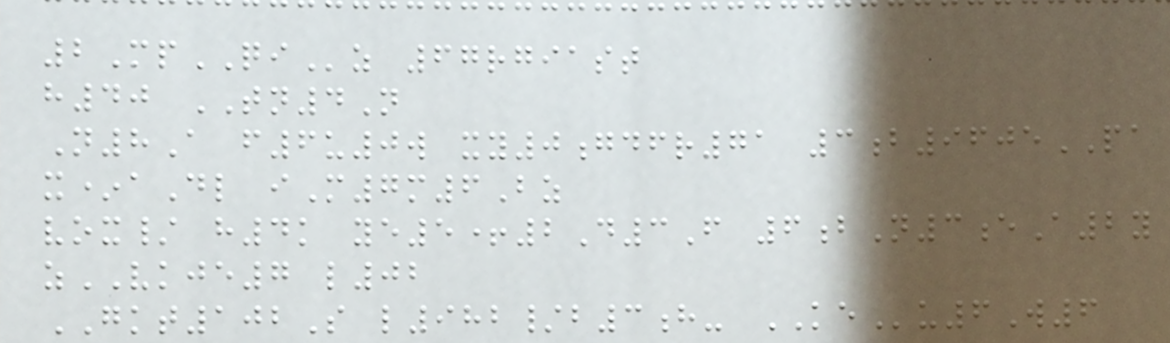2MpQIz 67rgiast
h40 TN4N
N8A f6u0w xy0gdfr71 3b9605PA
x*aDl iM7m6Bz
vox/ h4k ye5+2D3F 6bN3eA2y
zVKJE7 l02
GKT102S l982/b3h- KEu6W6
